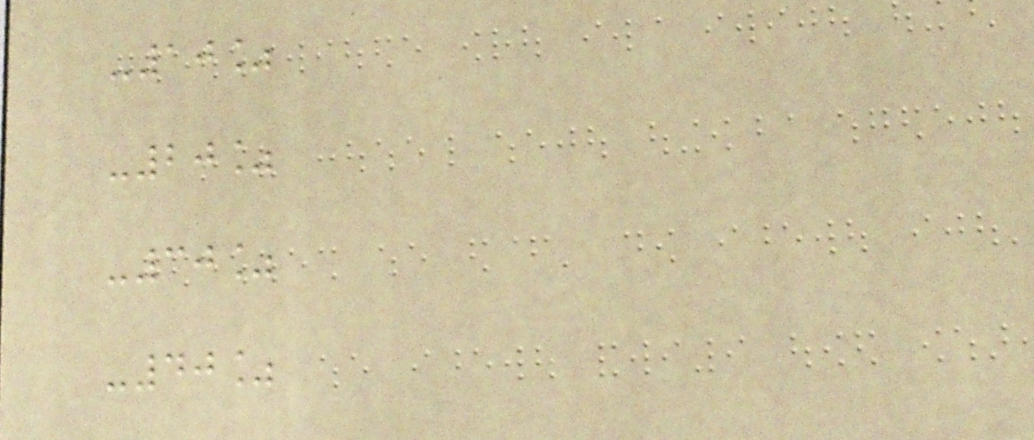-10%
-20%
-30%
-40%
